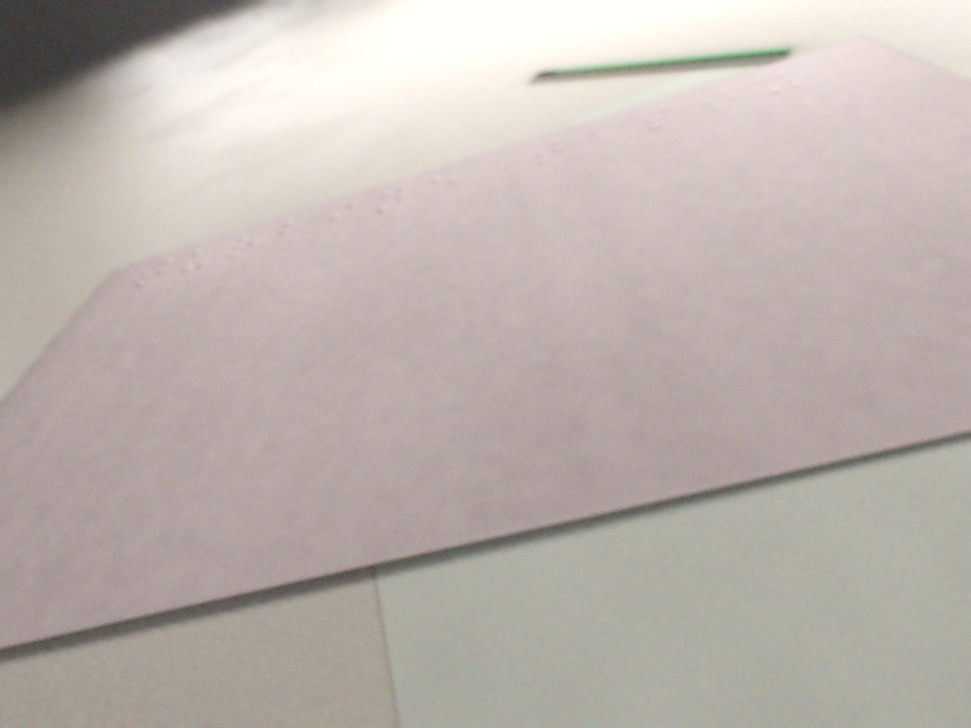turbine tasty
